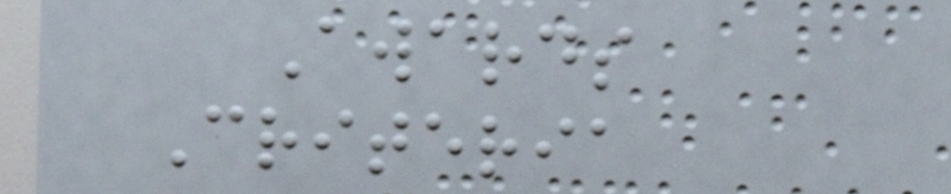Awards
Criteria
